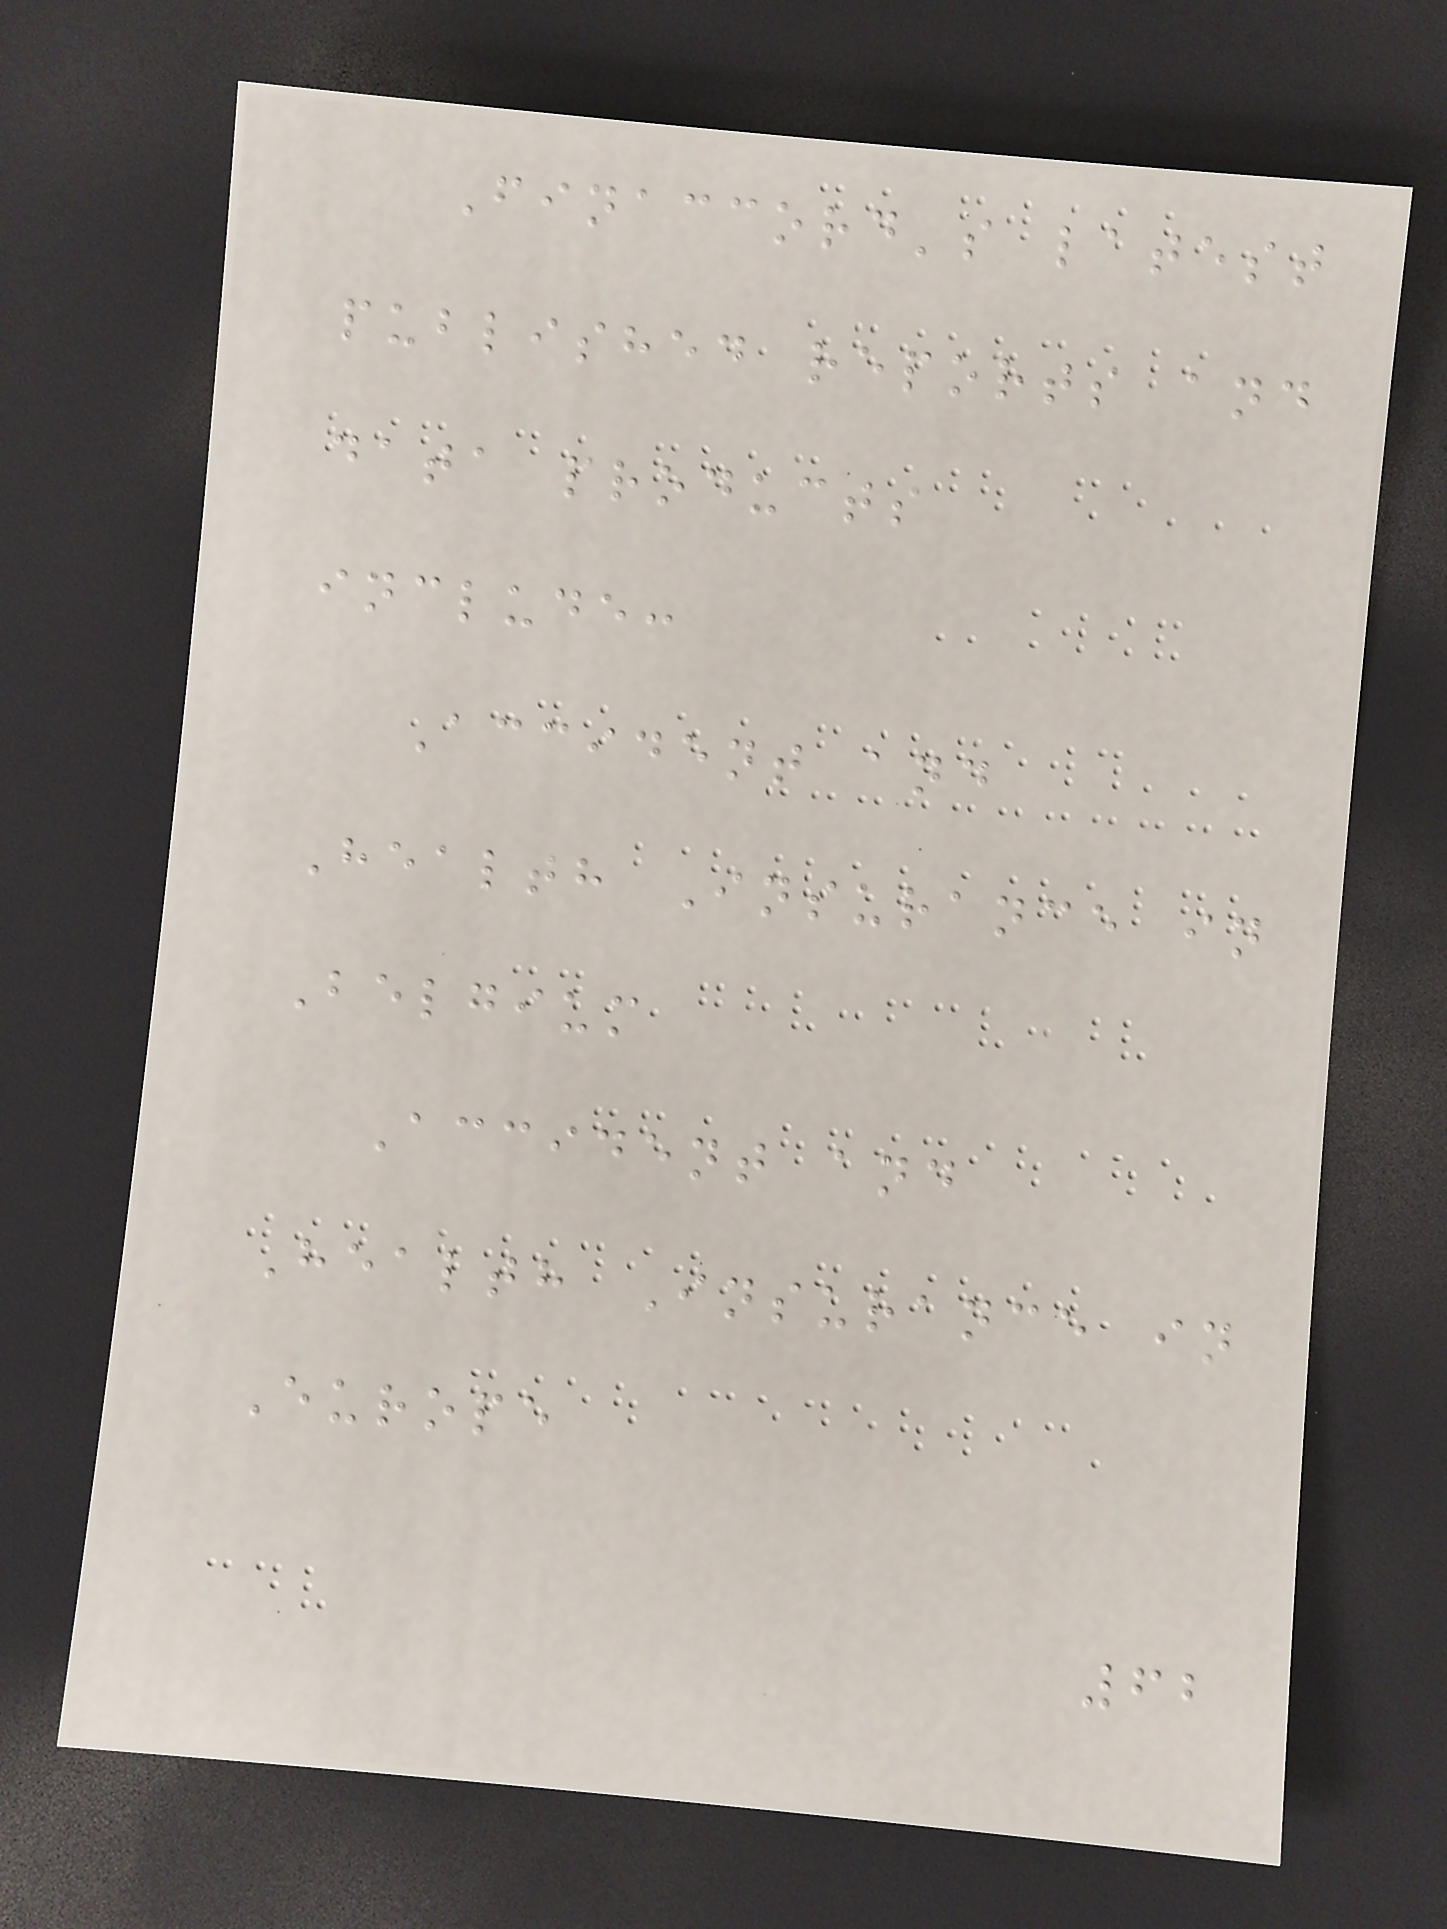Finaccord's latest
published reports and
data products
include:
Accident and
Health Insurance in
Belgium
Accident and
Health Insurance in
Europe
62
